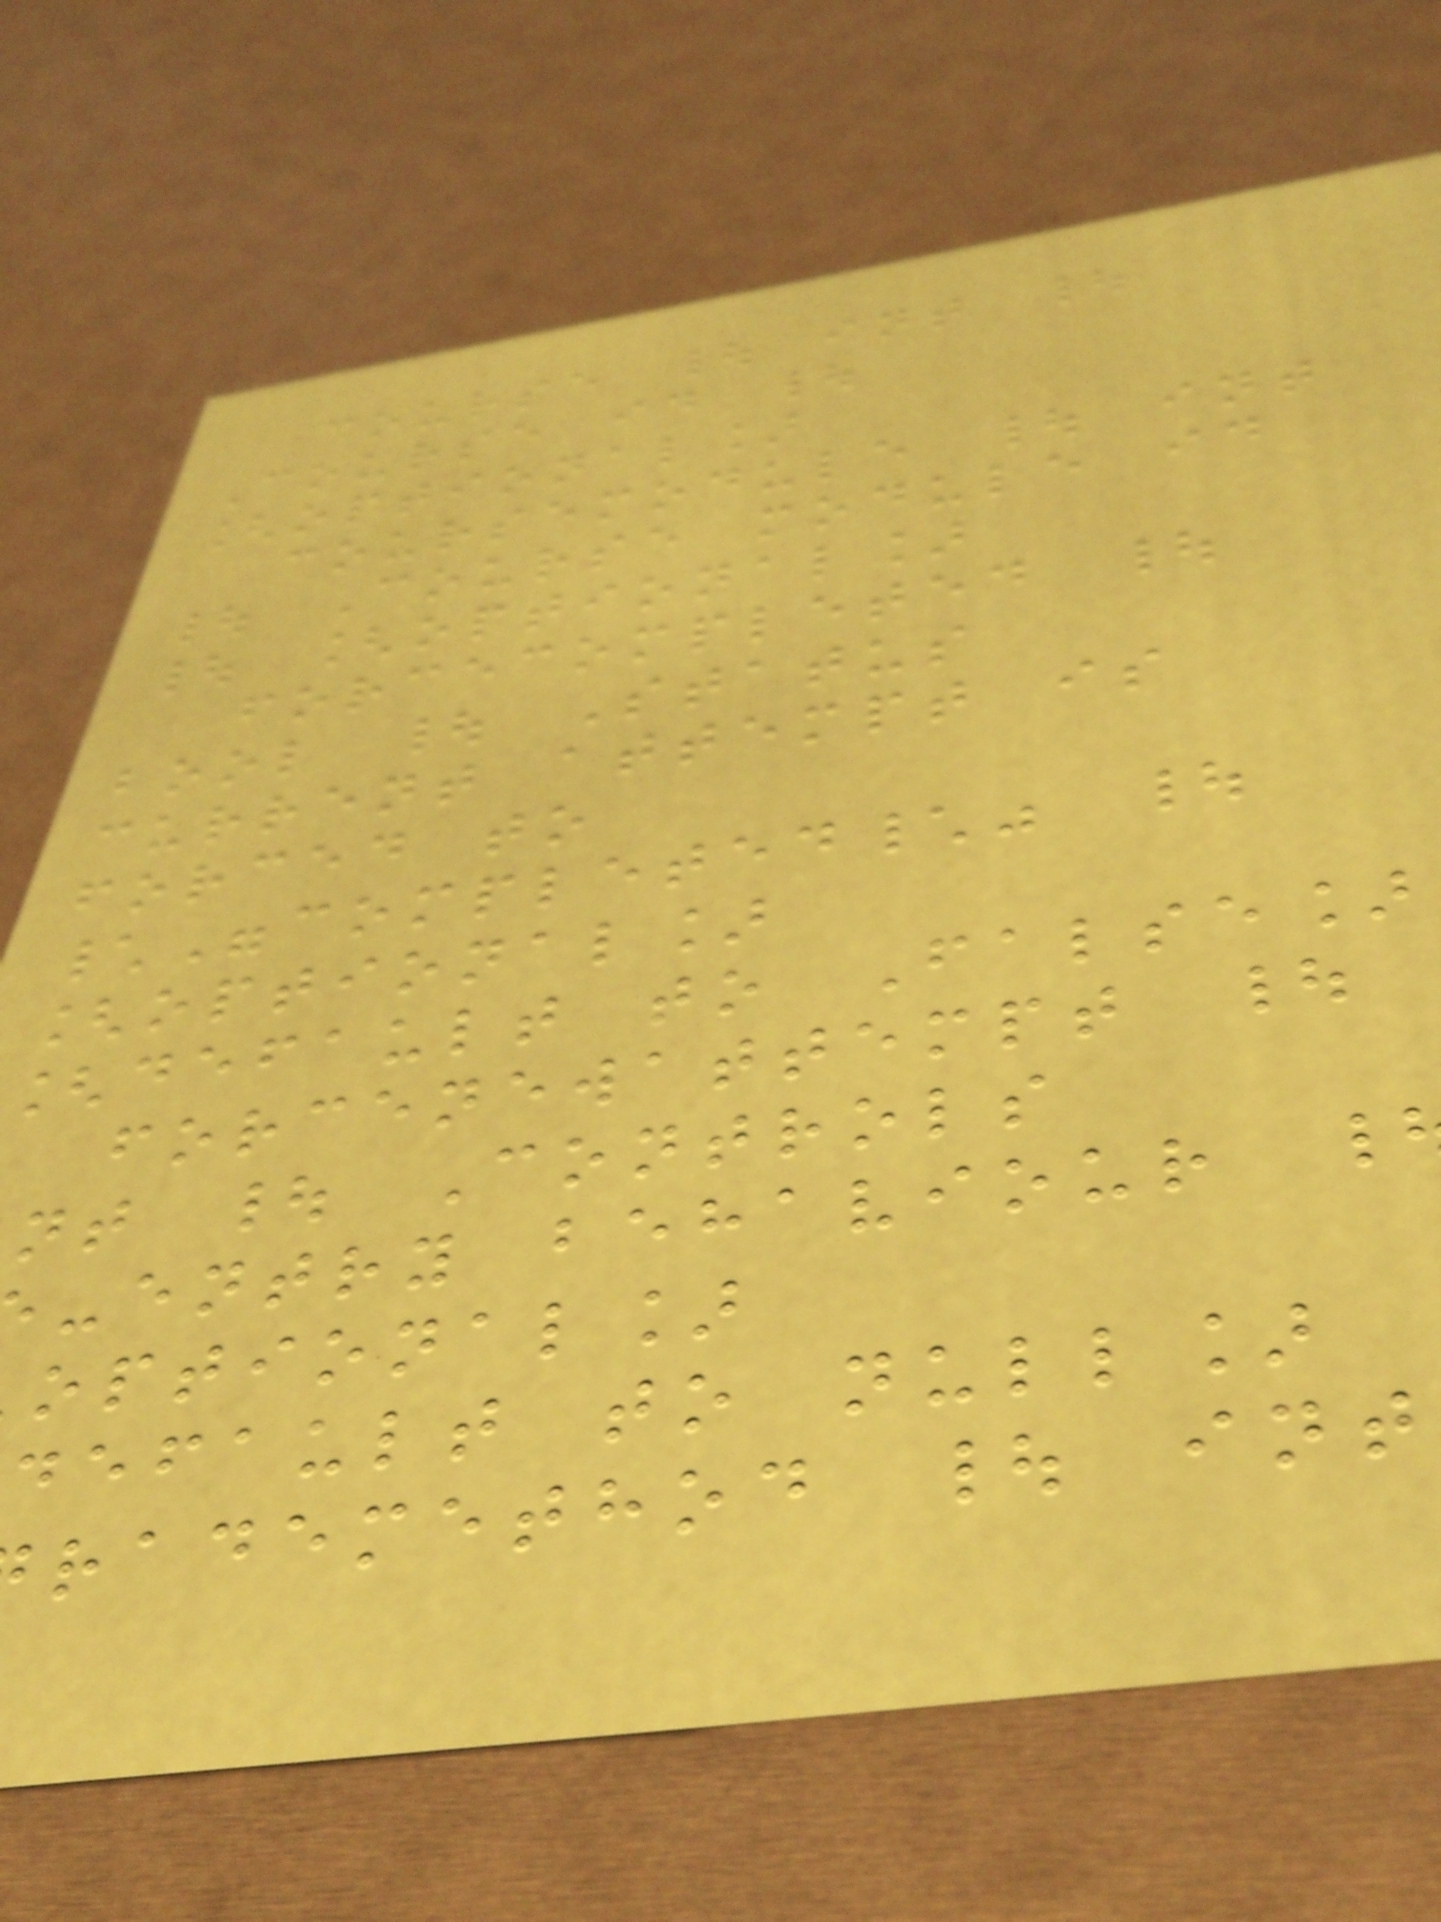course | int |
Course id |
[optional]
coursemodule | int
| Course module id
| [optional]
forcecompleted |
bool | Status
current attempt is
forced to
\"completed\" |
[optional]
[default to False]
forcenewattempt |
nt | Controls
-entry behaviour
optional]
default to null]
rademethod | int
